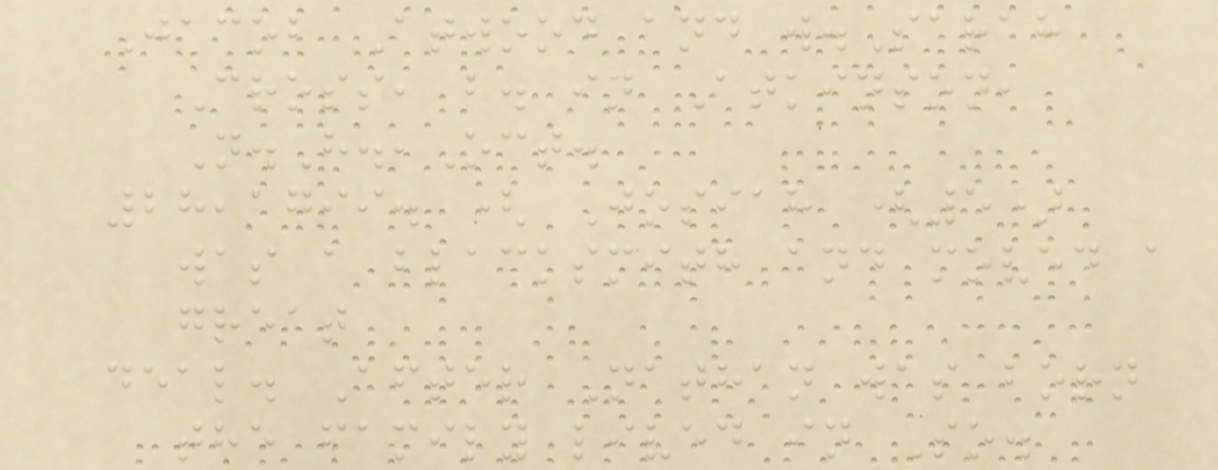Jacob Atwood and w.Sarah
Cross, b. in Atkinson,
N.H.,Oct.
28,1799. ( Josiah (5)
was a blacksmith and moved a
great
deal. After Nathan was born
the family lived in So.
